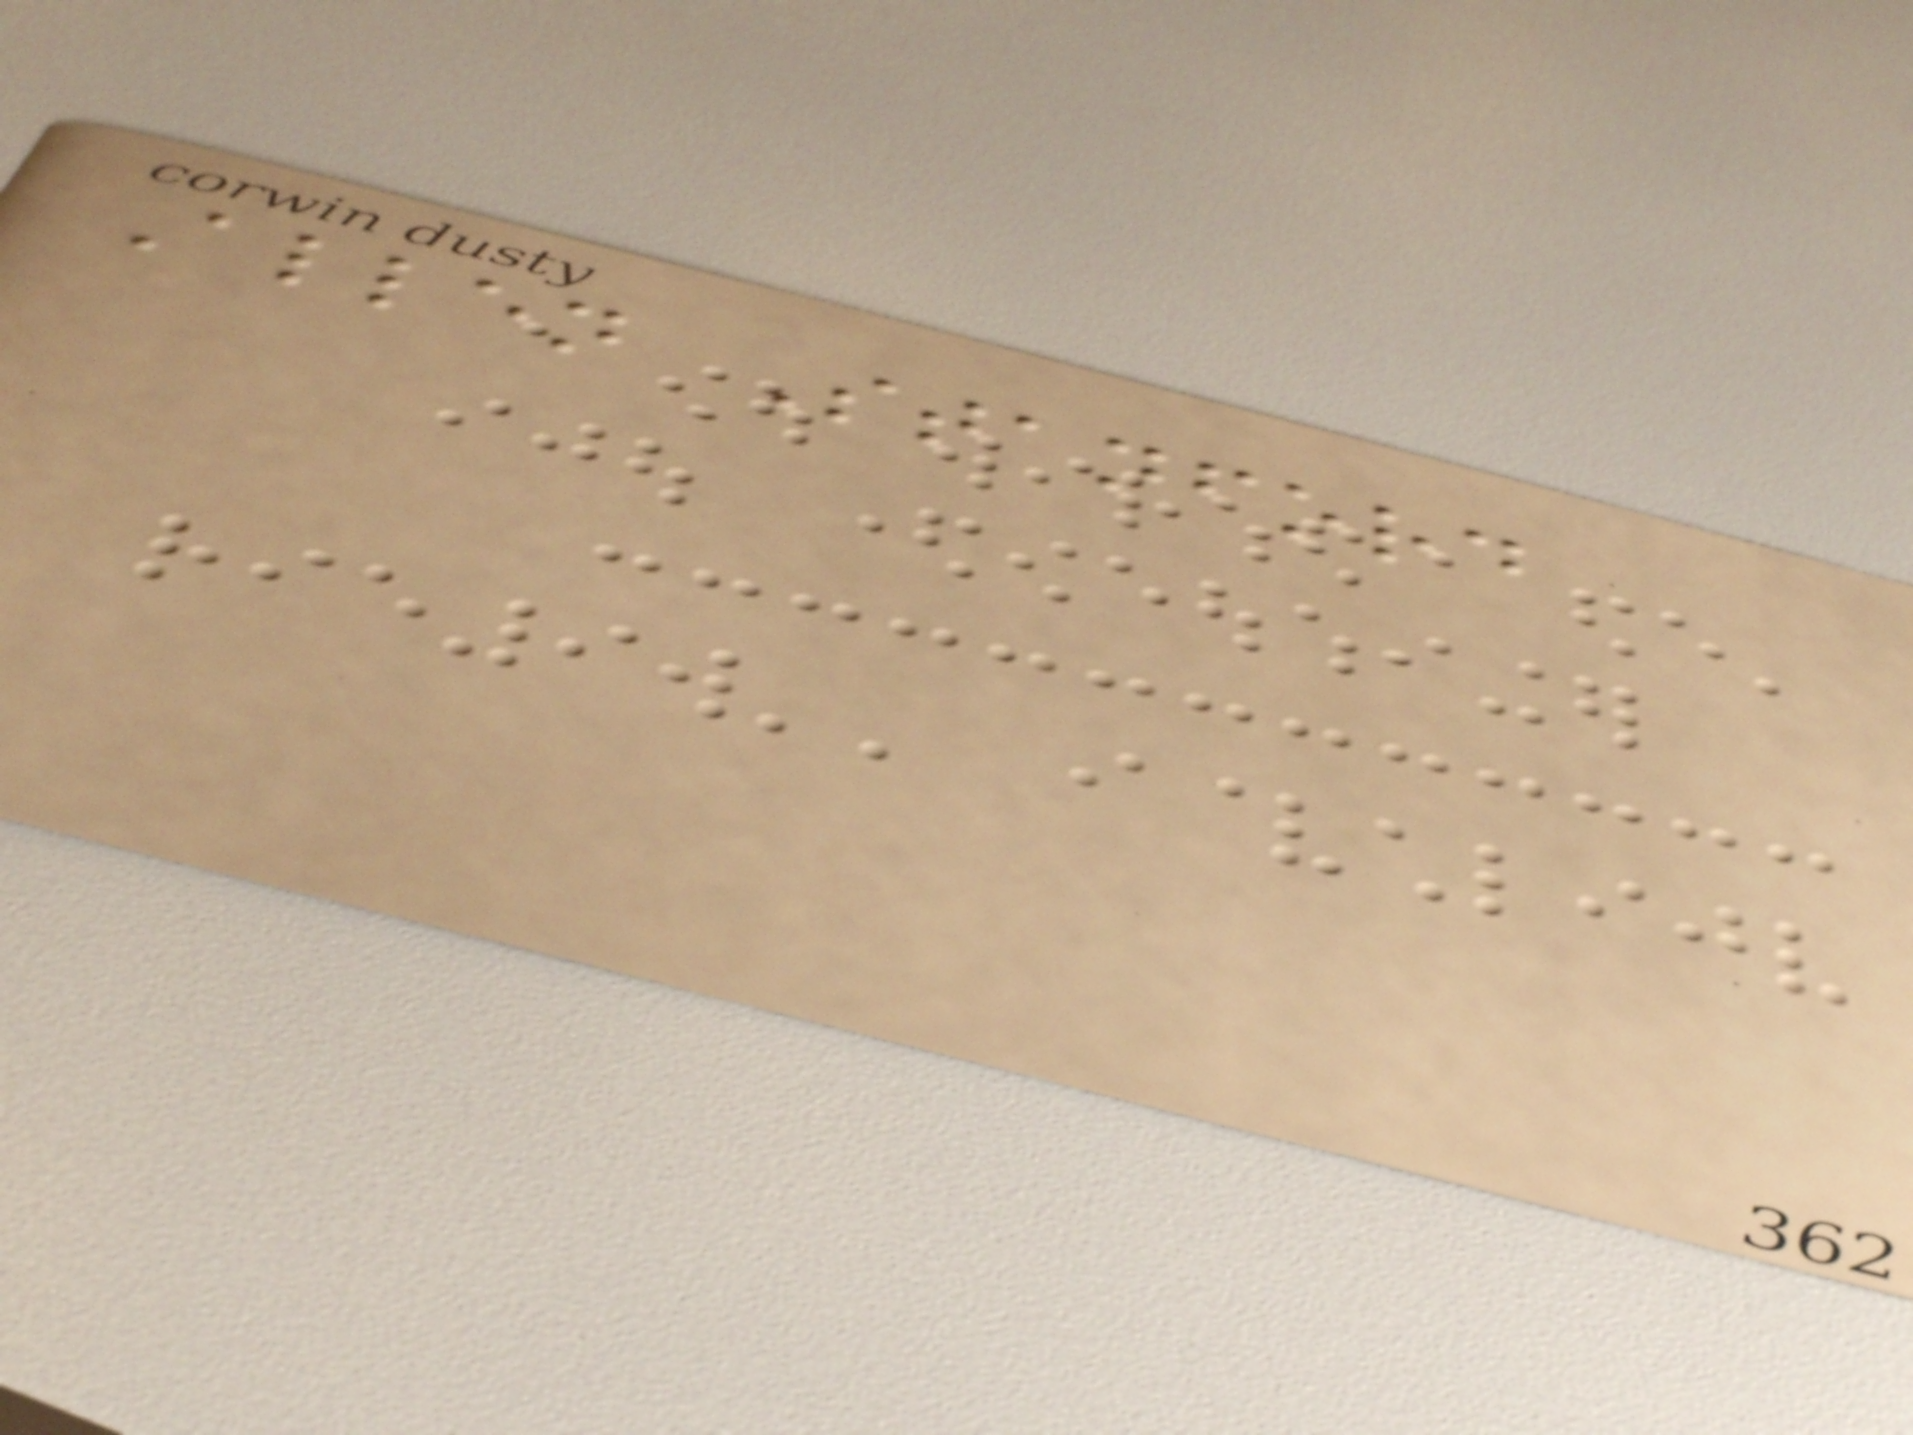Allen Stanford
